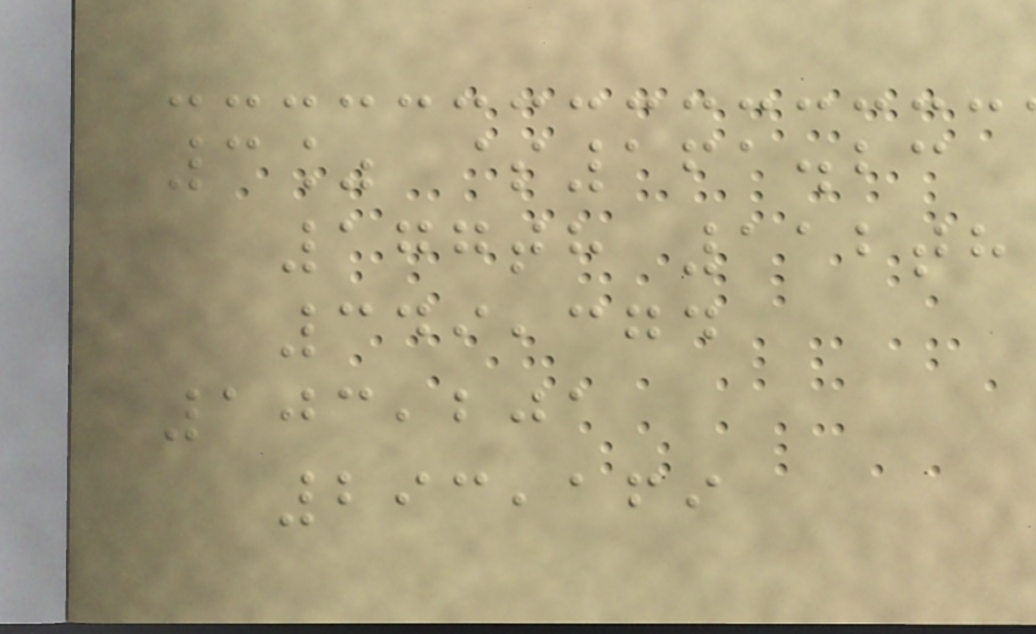3% $161.23
177th 112th
349,374
103,201
293,169
